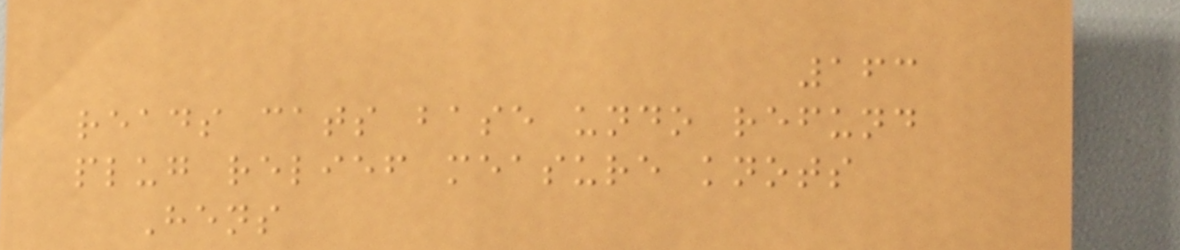163
reads cats base undo refund
plug relief measure knots
Hens
